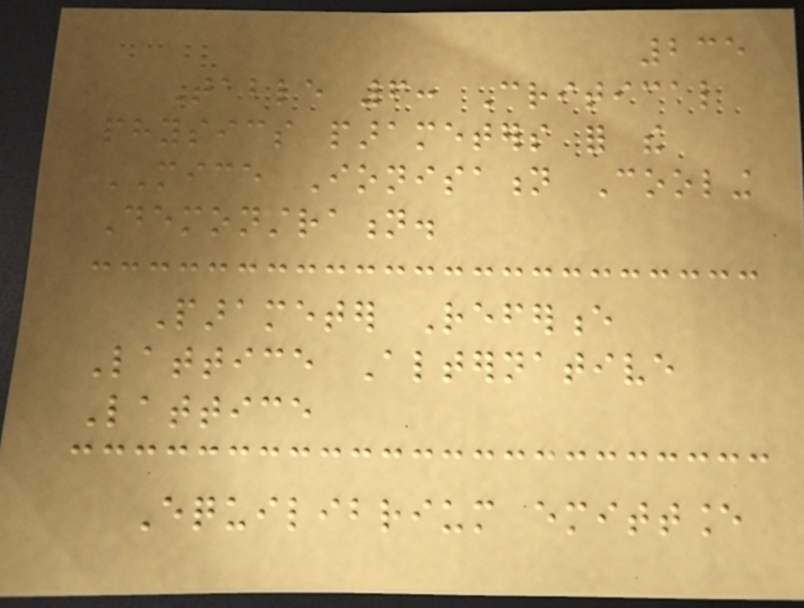235
Table 6: Critical
physics parameters for the
MICE Ionisation Cooling
Demonstration.
Parameter Reference
Lattice Alternative
Lattice
Equilibrium emittance
